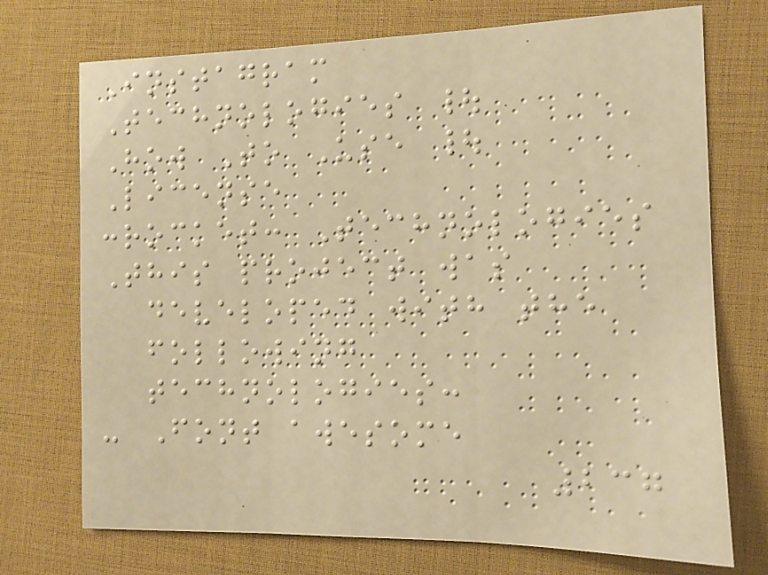Instagram
Technologies |
How To Use |
License
:rocket: Technologies
This project was
developed with the
following
technologies:
- Font awesome
237
